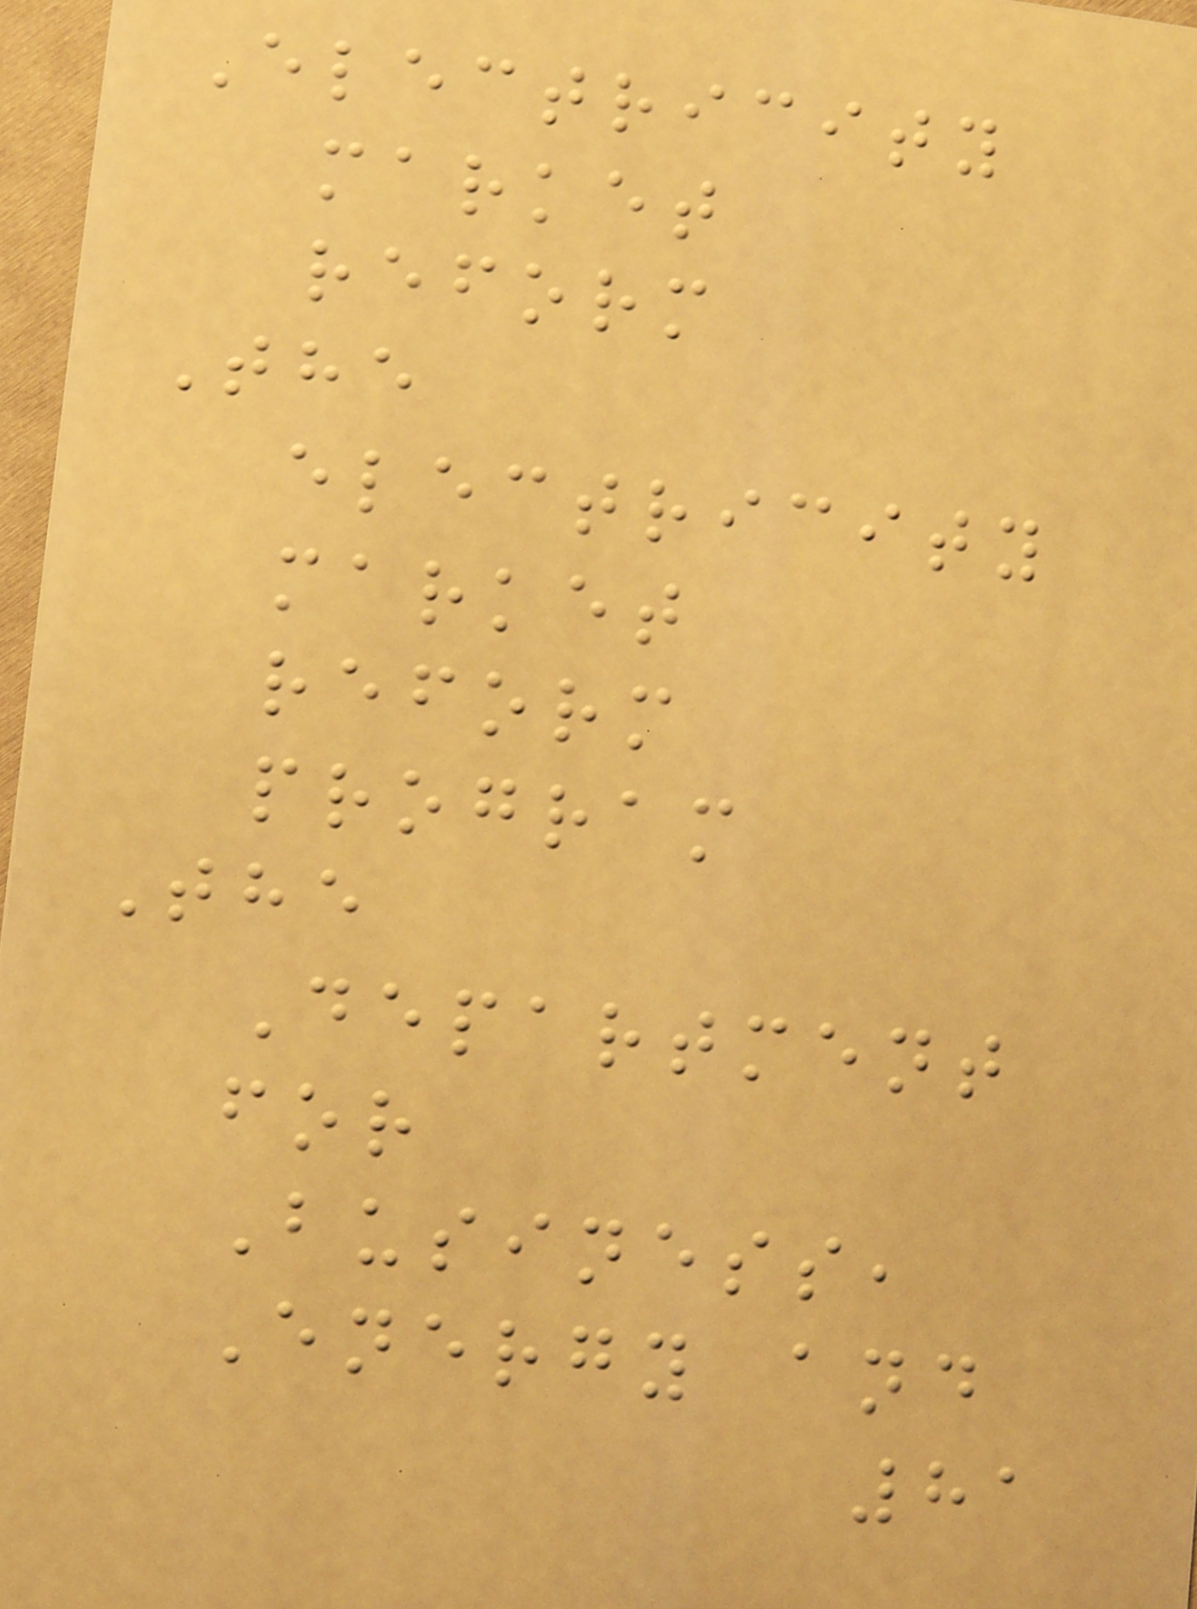Electricity
market
reform
The
electricity
market
reform
program
The
Department
for
Business,
Energy and
81
